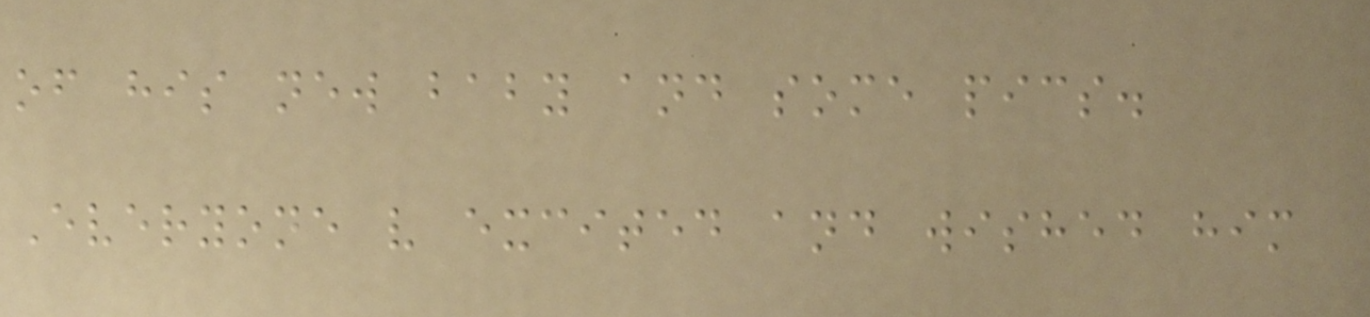of his new baby and some pics.
Everyone v excited and wished him
